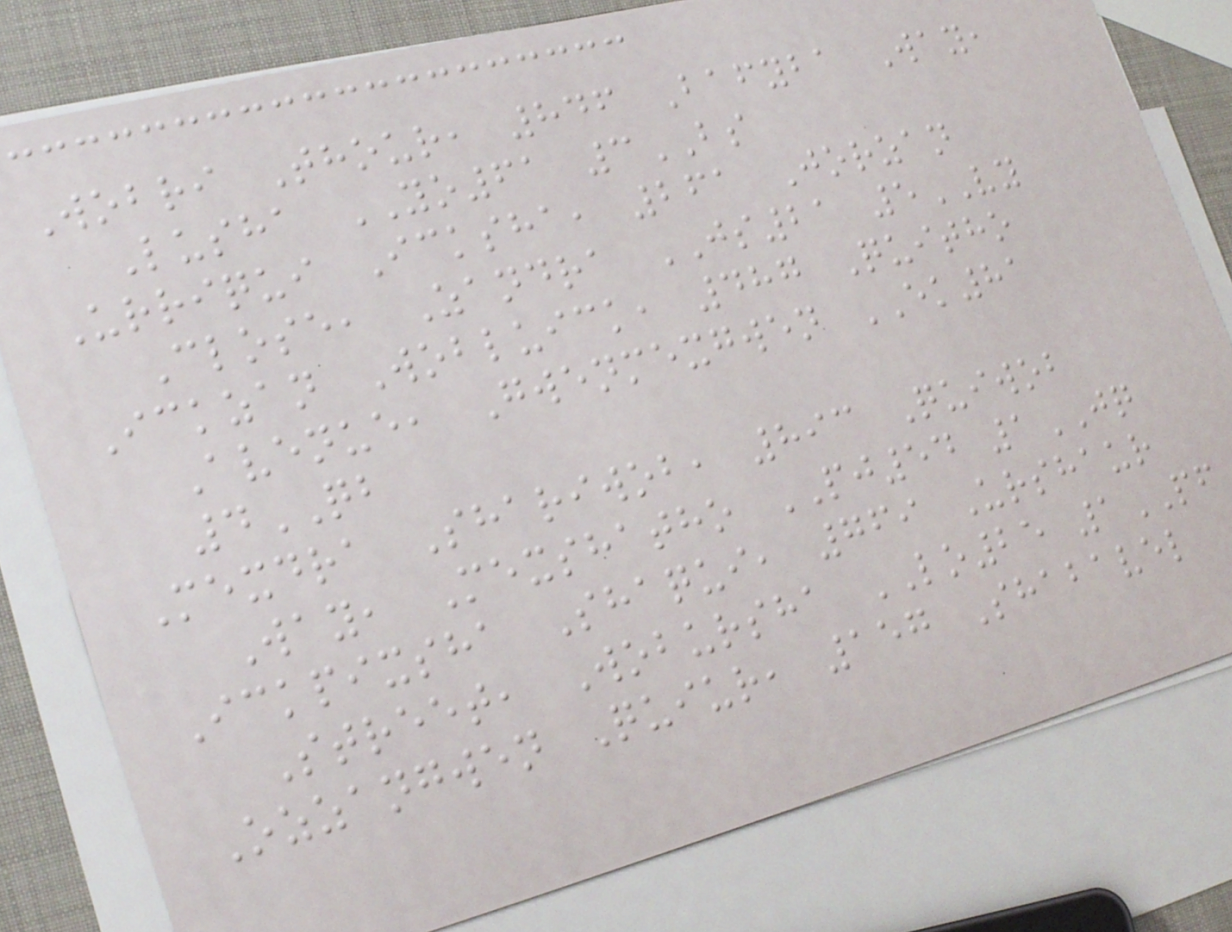Wobri Thour, 846 Bafyba Way,
Lusha YO61 3BS
Urriqui Icksha, 261 Jorzan
Close, Zandra JS21 5VY
Ickzan Wobluick, 487 Quitho
Avenue, Gwenmexgwen EK81
4QB
Mexdra Shariwob, 893 Quiwob
Way, Mexshatho PJ54 1JQ
Ickpixsha Shaqui, 769 Urshaur
Street, Wobursha LO25 1PF
Ozzangwen Quiur, 157 Shabavel
